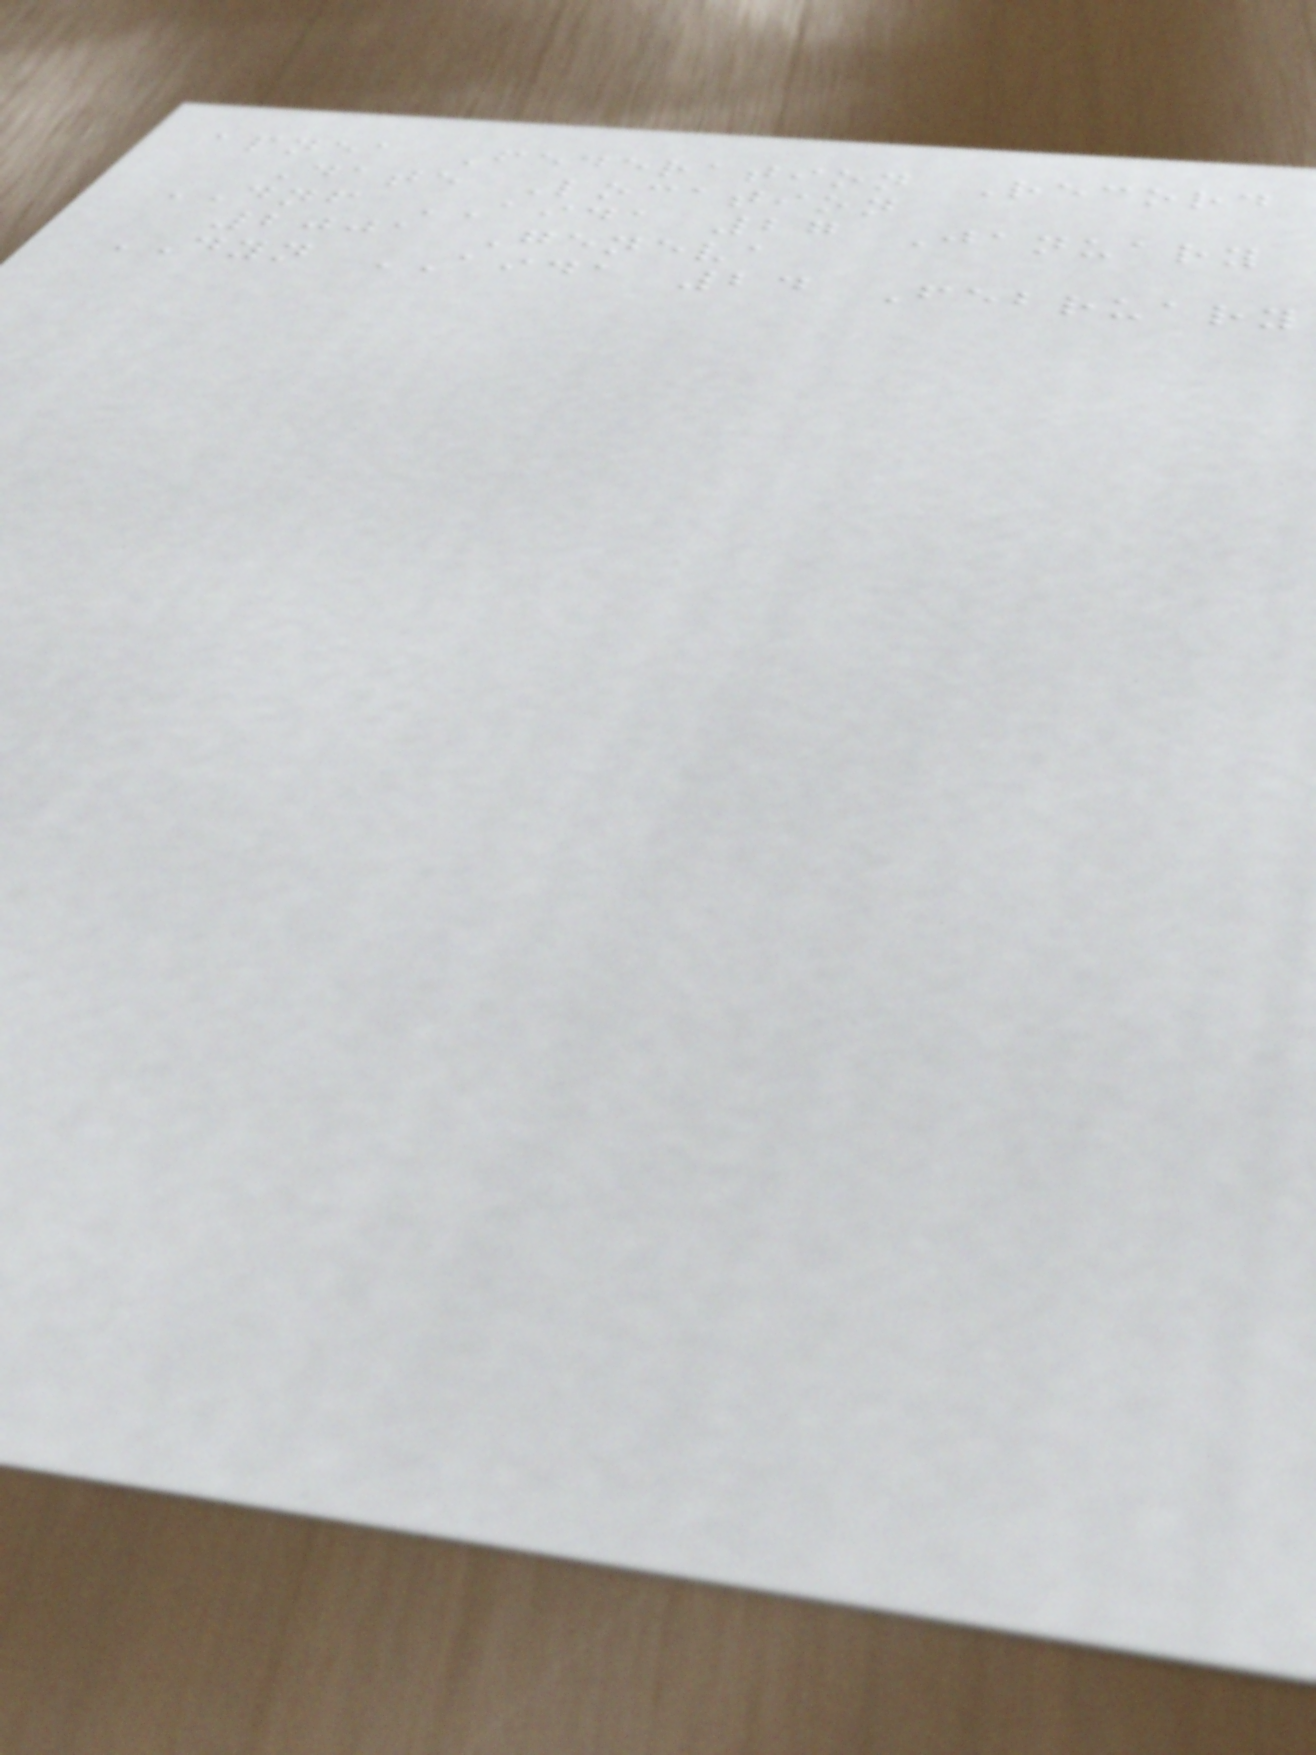apnea Federation Record
Date Location
DNF AIDA 27 January
2001 Geneva
DYN AIDA 24 February
